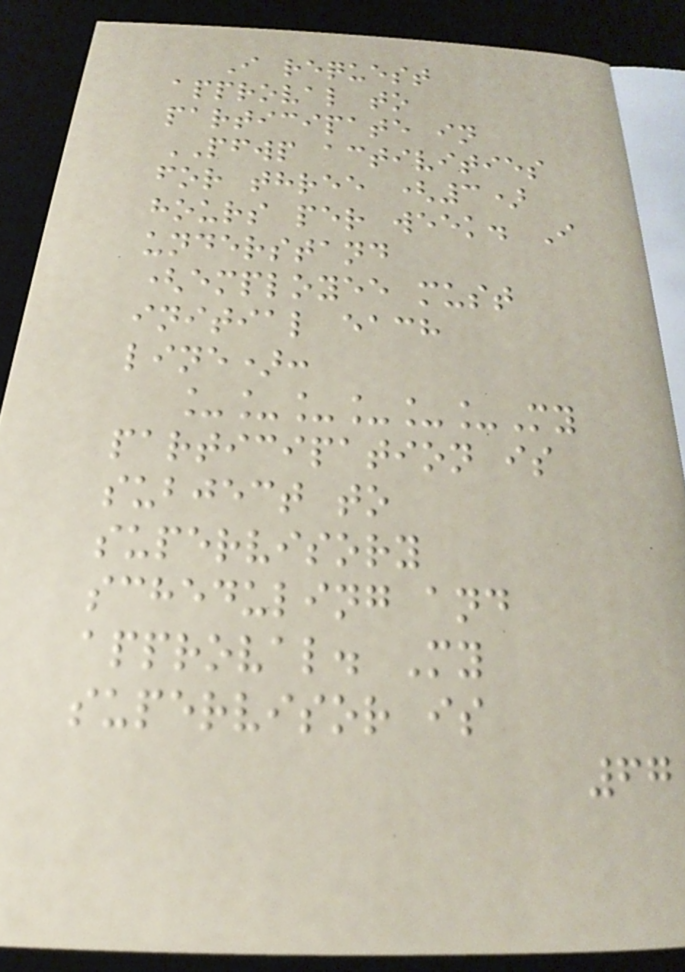I request
approval to
participate in
PFWP activities
for three (3)
hours per week. I
understand
(employee must
initial each
line):
______My
participation is
subject to
supervisory
scheduling and
approval. My
supervisor is
67
